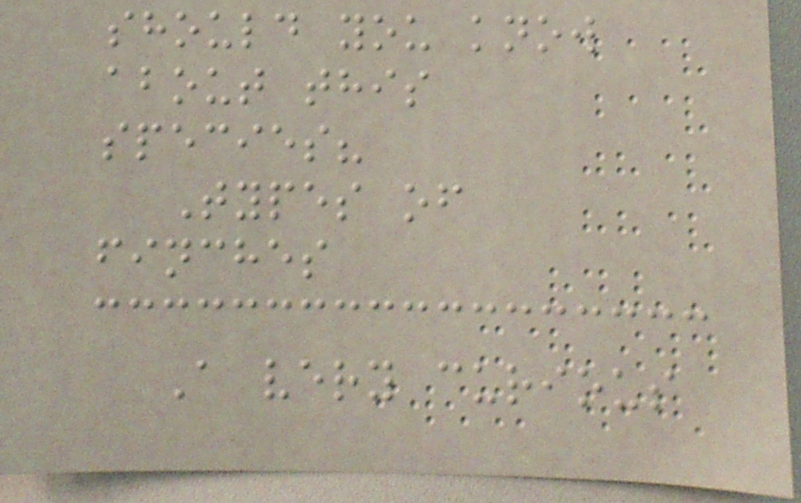should you know
about this
species?
Types of
finches
A very curious
